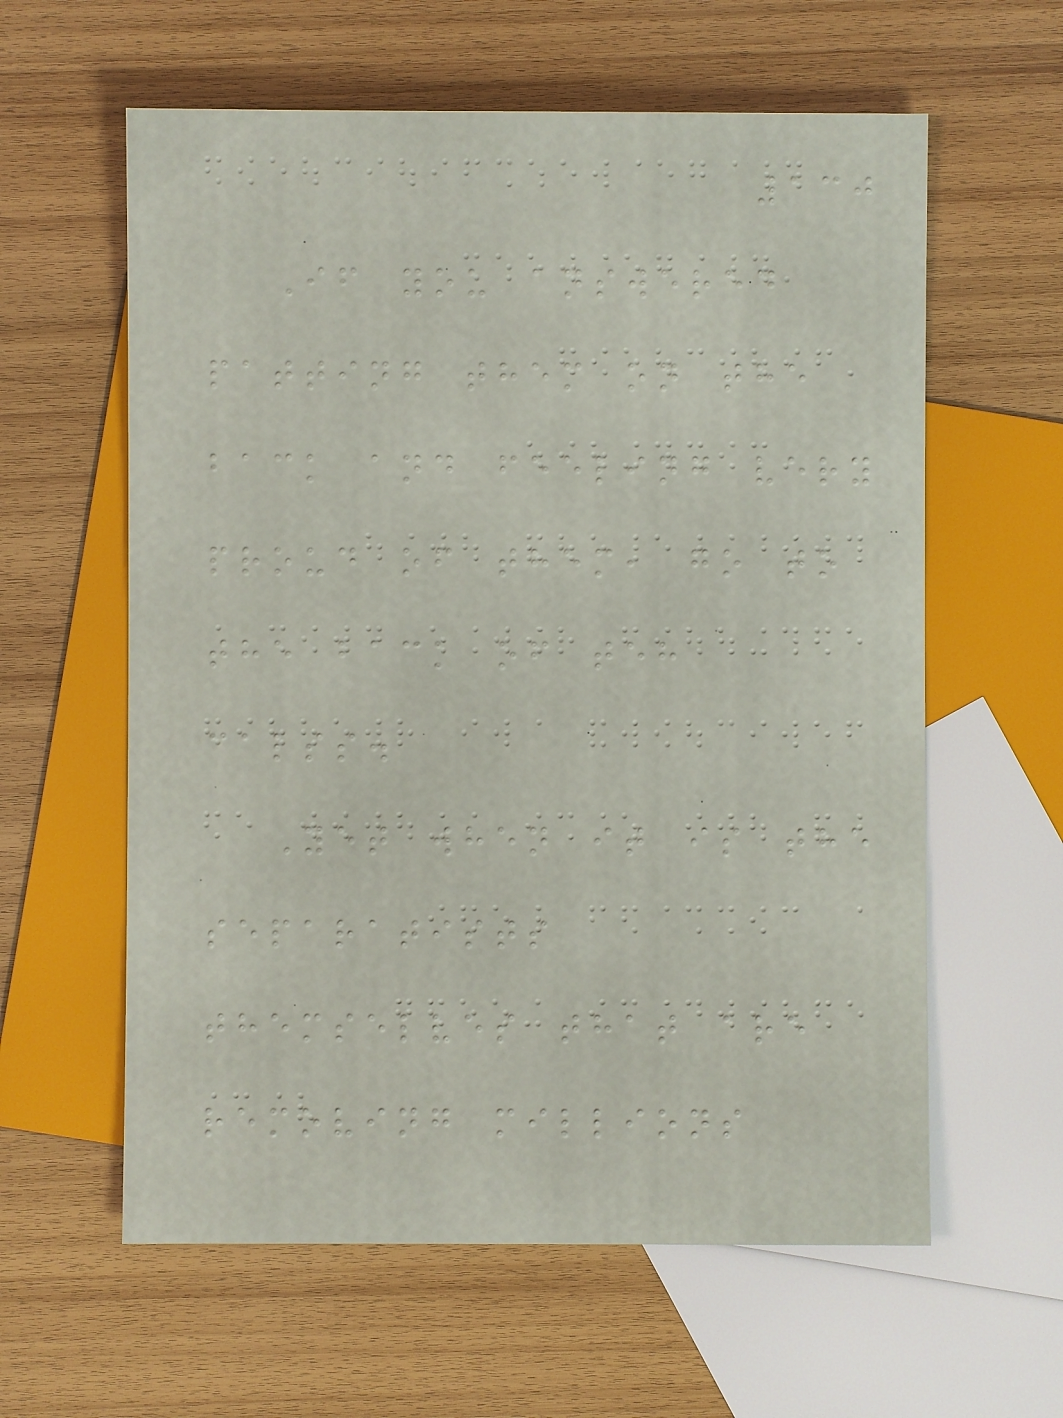130
If you answered
patting them on the
back and feeling very
proud of them, go to
the back of teh
calss.
Yet when it is the
separatists
themselves that are
removing millions
